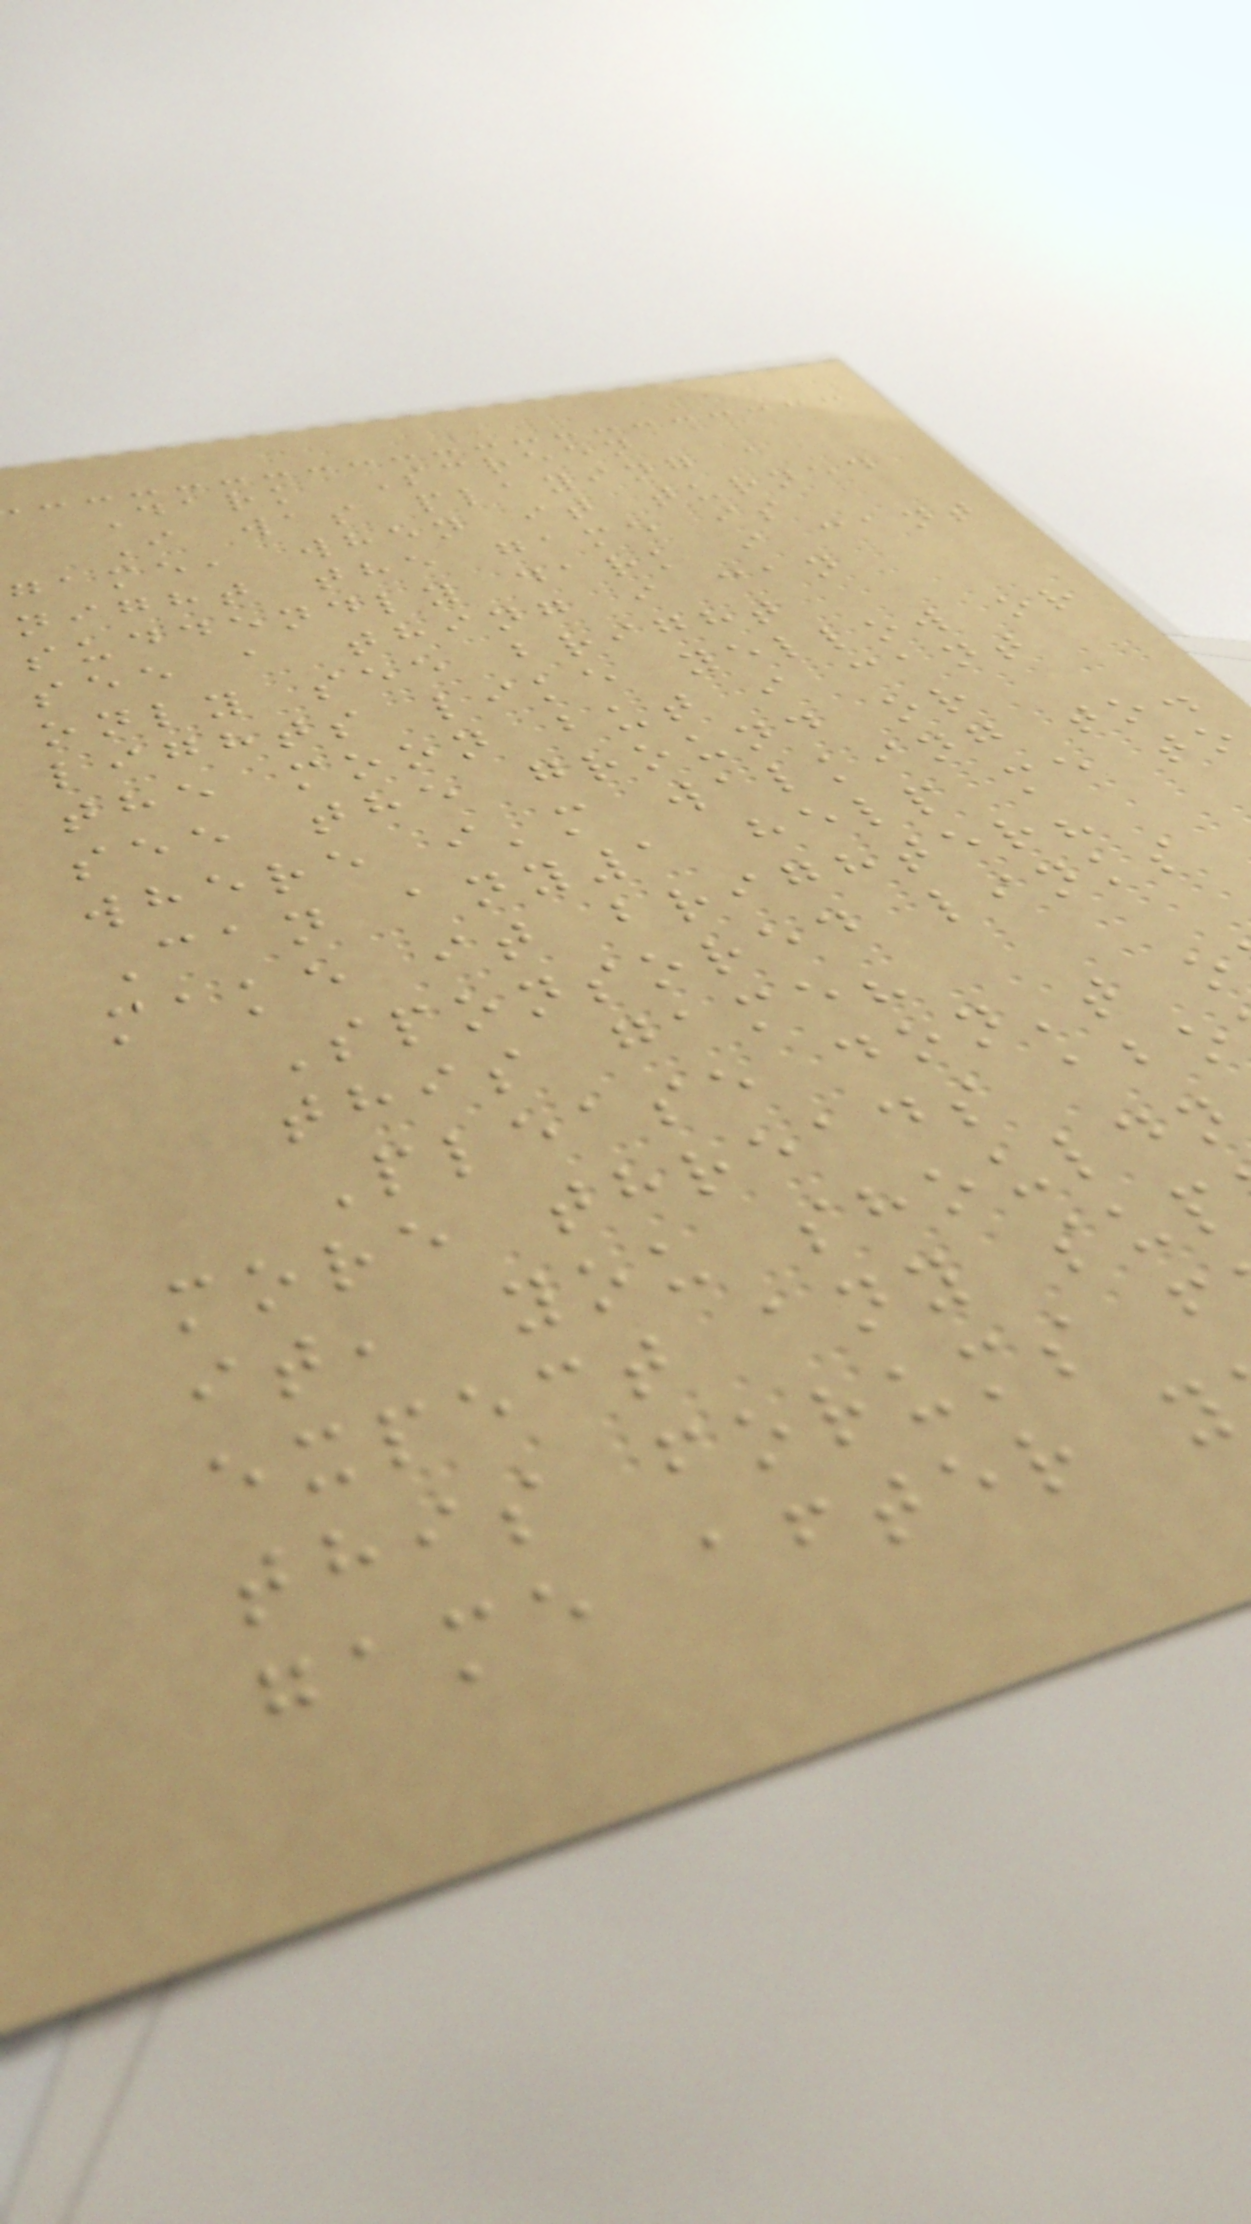Dark Screen
I was playing a
game, when it turned
night the game is
suddendly dark i cant
see a thing i can
only see bright
lights like yellow or
the moon but i cant
see the ground or
where i'm walking to.
Can any1 help me to
make it brighter?
Sponsored links
this game?
Please don't o
more threads abo
it, you shouldn
expect any sup
this forums f
game after y
